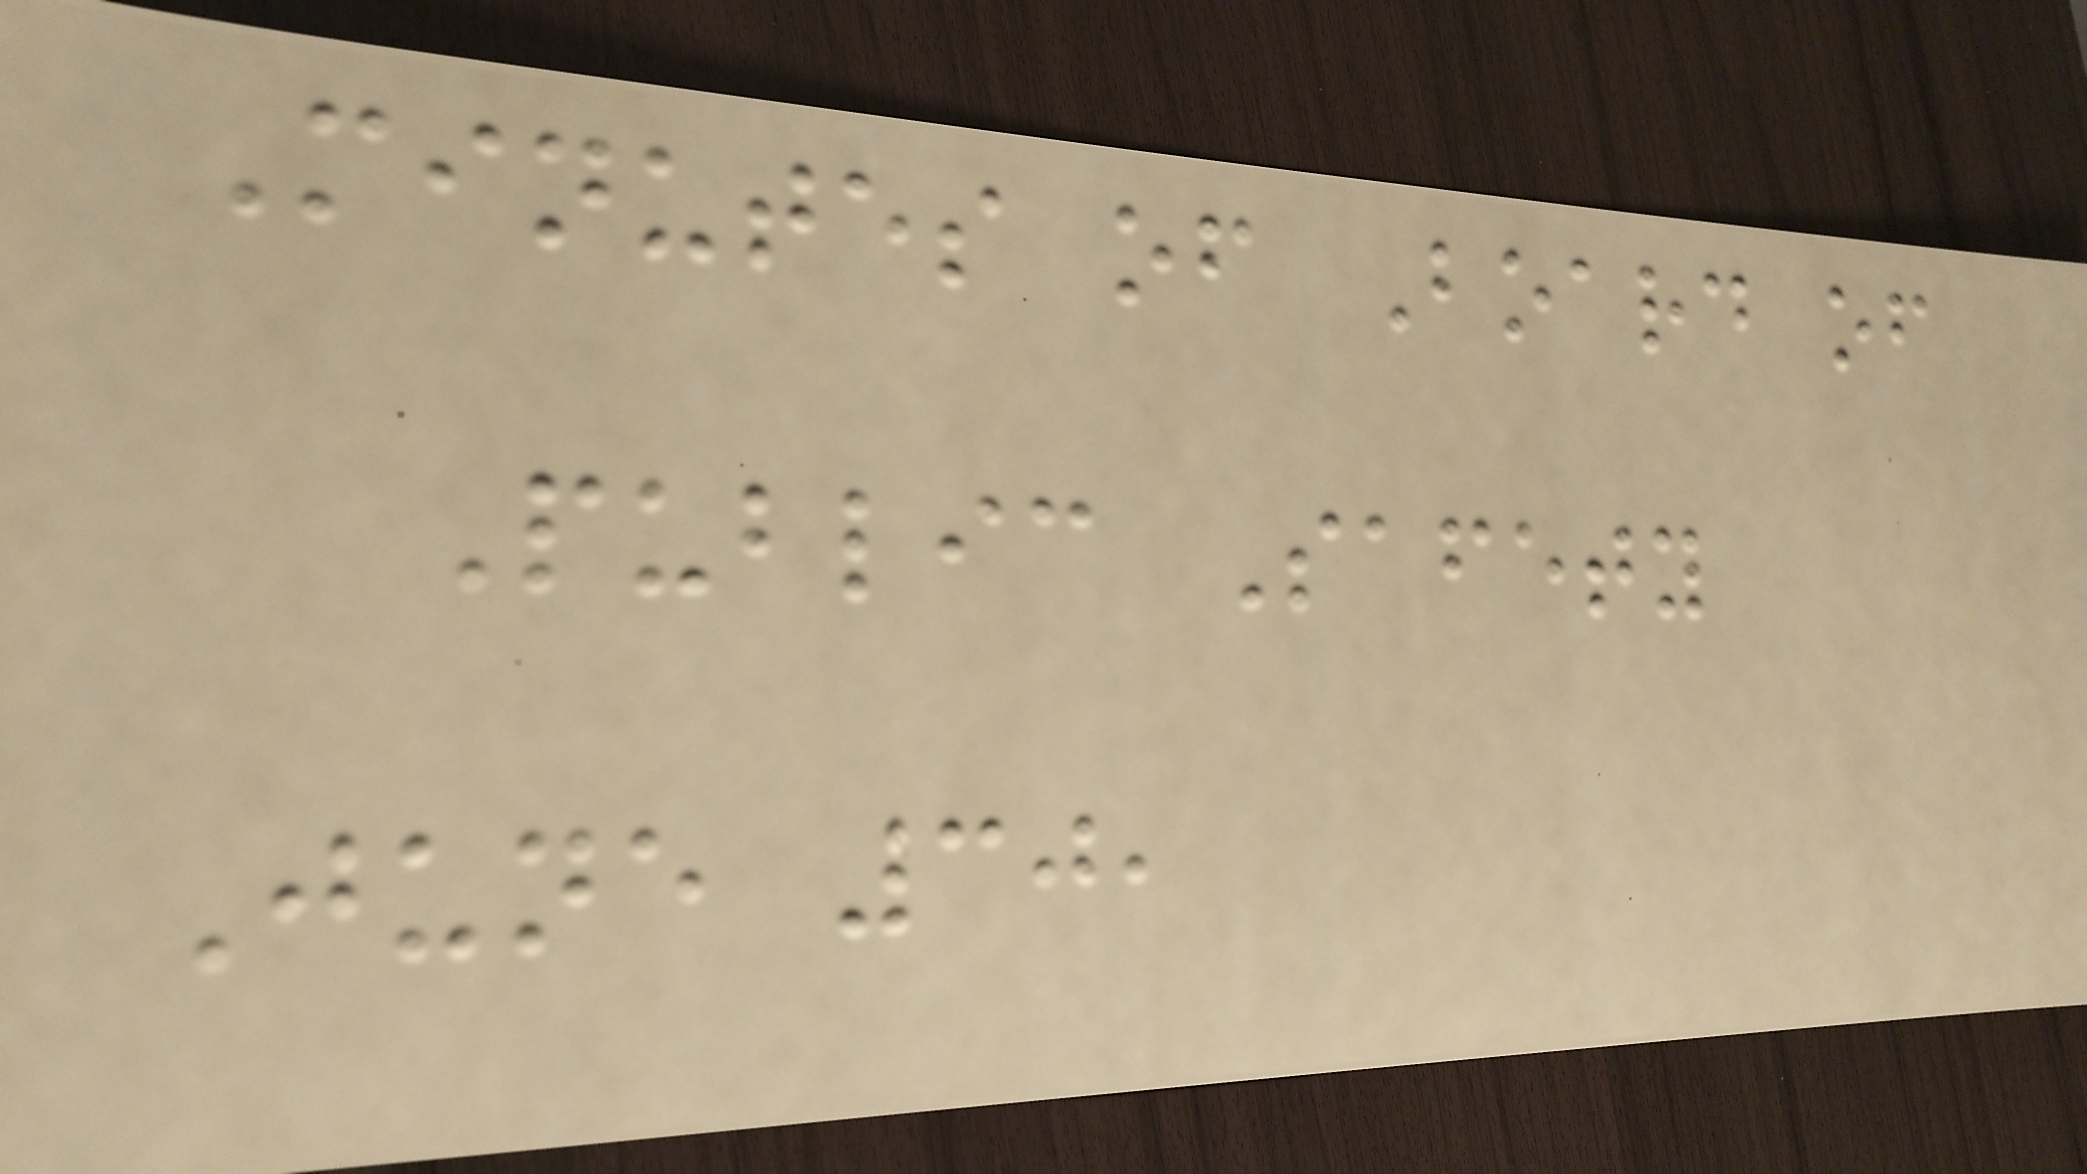Minutes of Board of
Public Safety
June 30,
